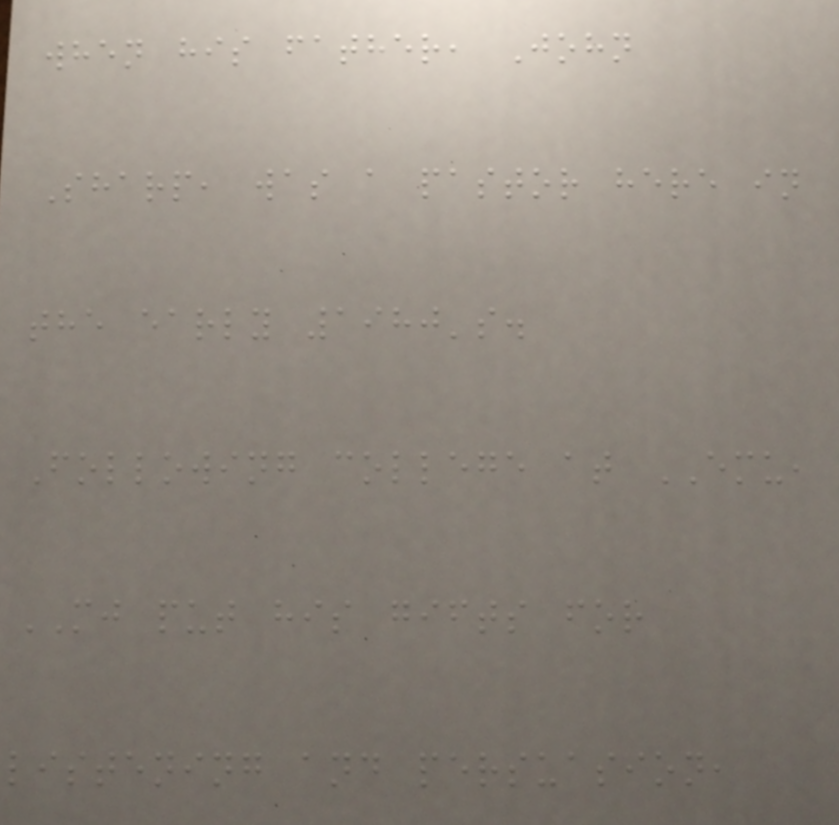when his father, John
Sharp, was a pastor here in
the early 1980's.
Following college at EMU,
MJ put his gifts for
listening and persuasion,
